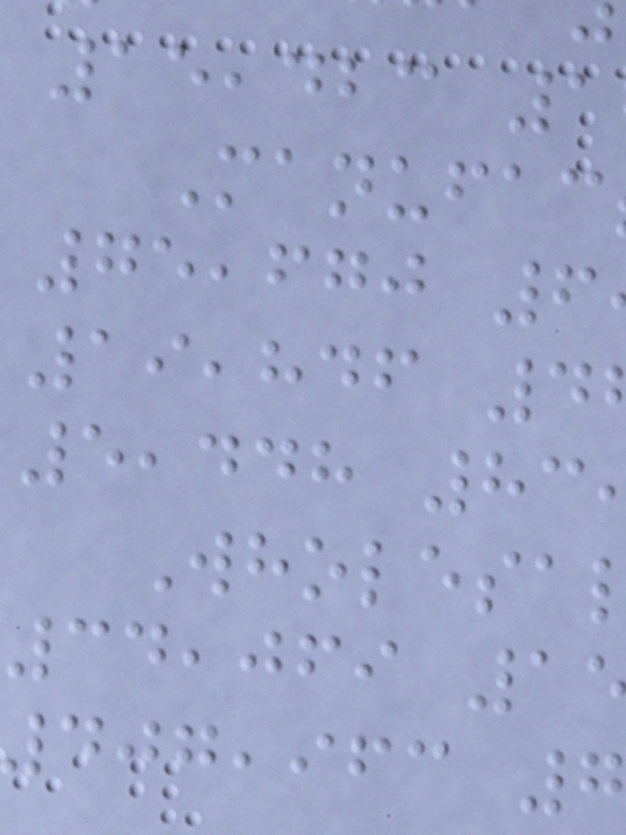15,423 1
Manufac
75,670 6
19,846 4
5,448 83
Wholesa
34,069 1
,ifc 7
